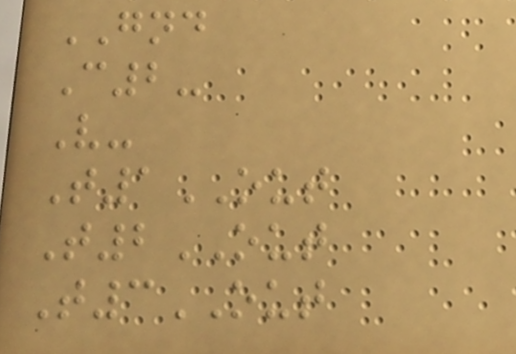GND
C2-
V-
T1OUT
T2OUT
T3OUT
